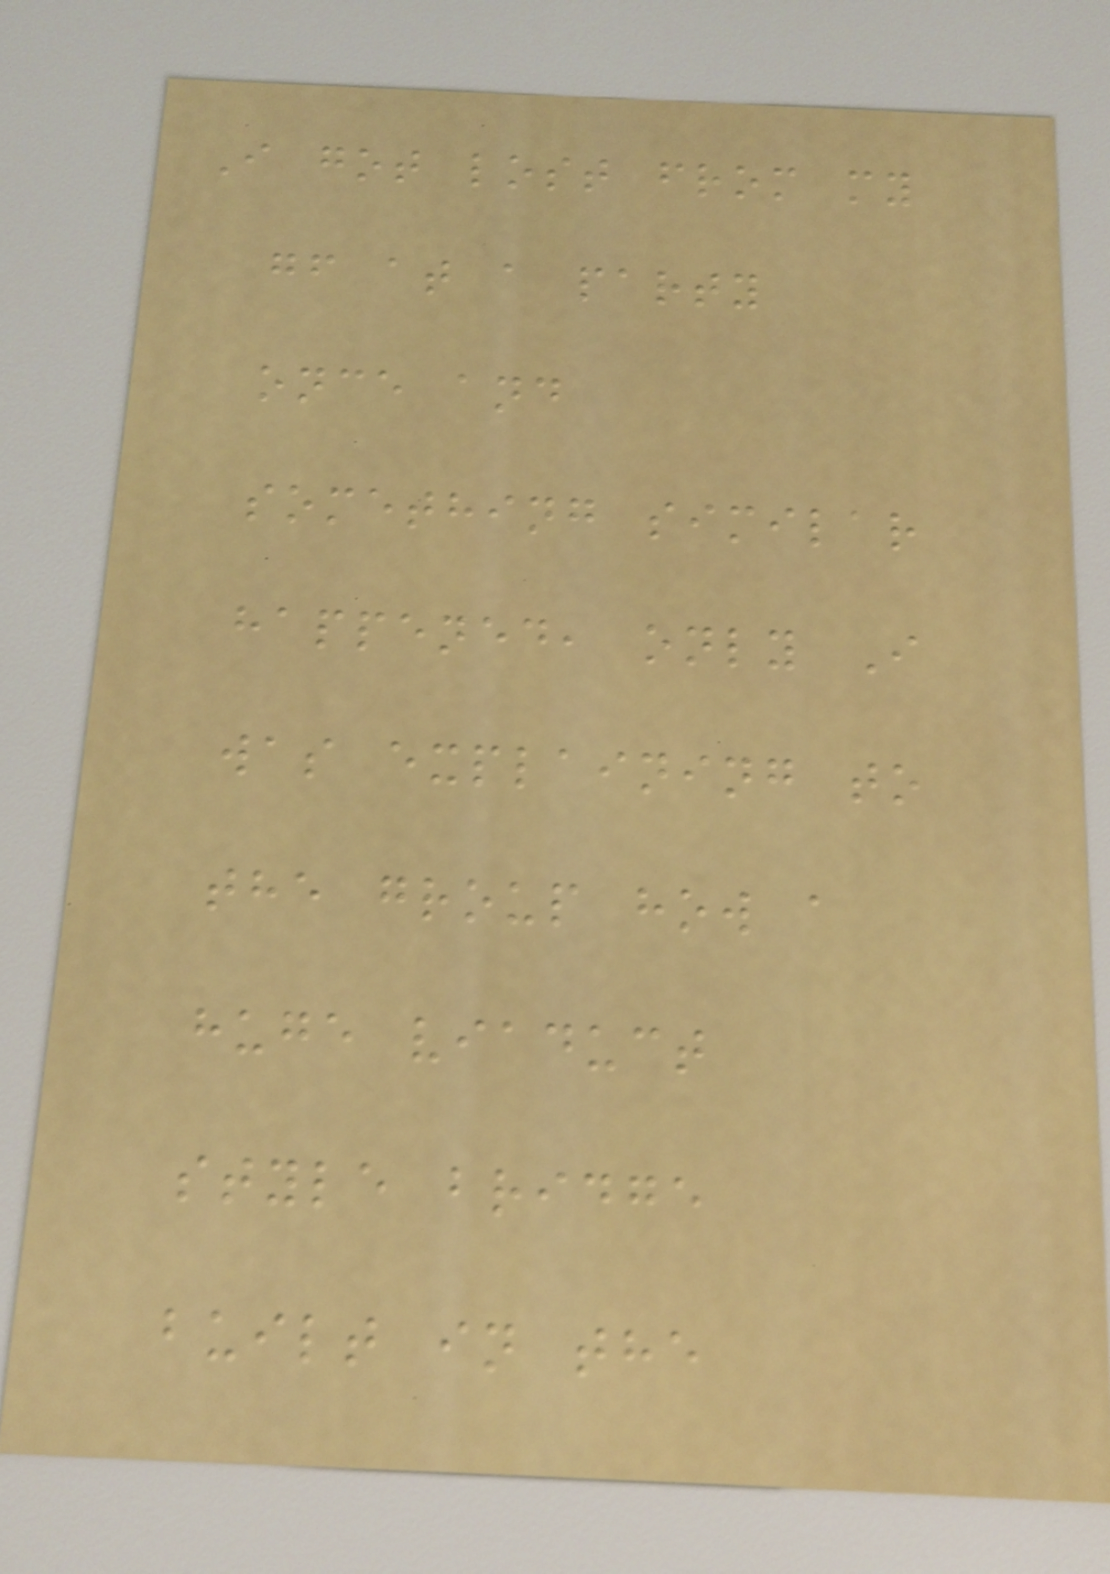I got lost from my
gf at a party
once and
something similar
happened, only I
was explaining to
the group how a
huge viaduct
style bridge
built in the
